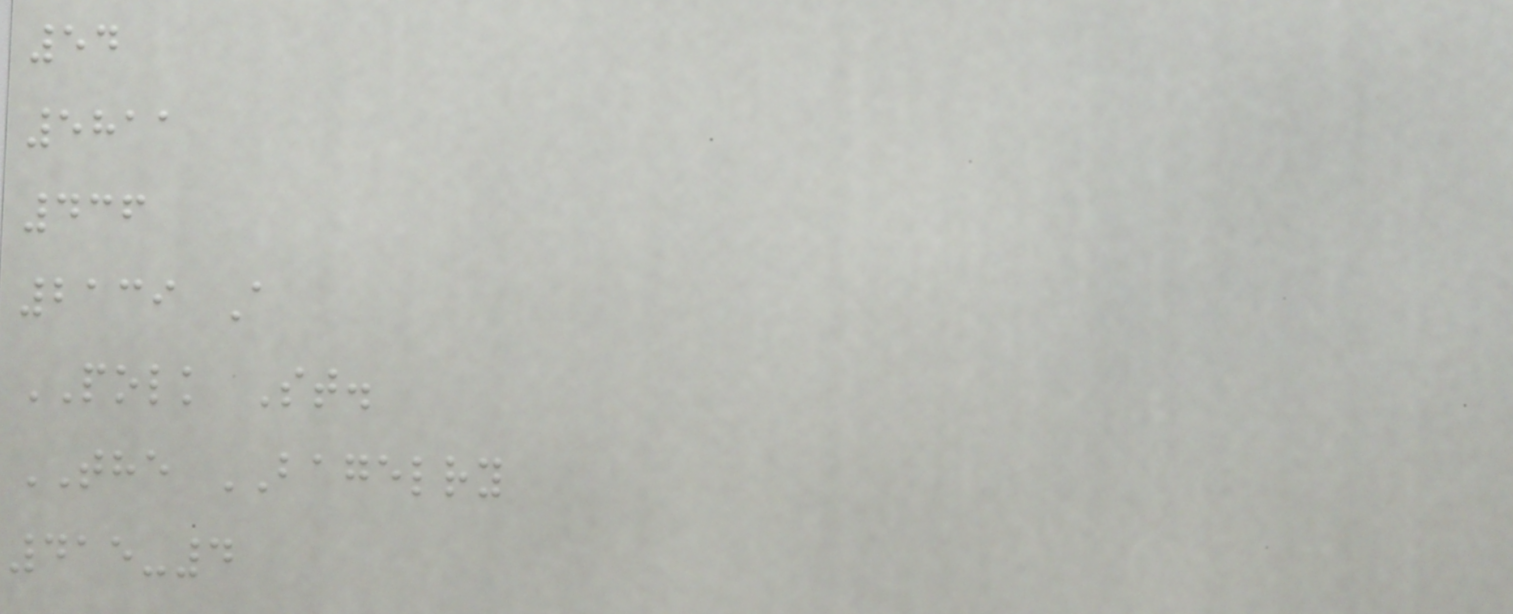54
5811
436
2139 A
POLK St.
THE BAGELRY
415-4
